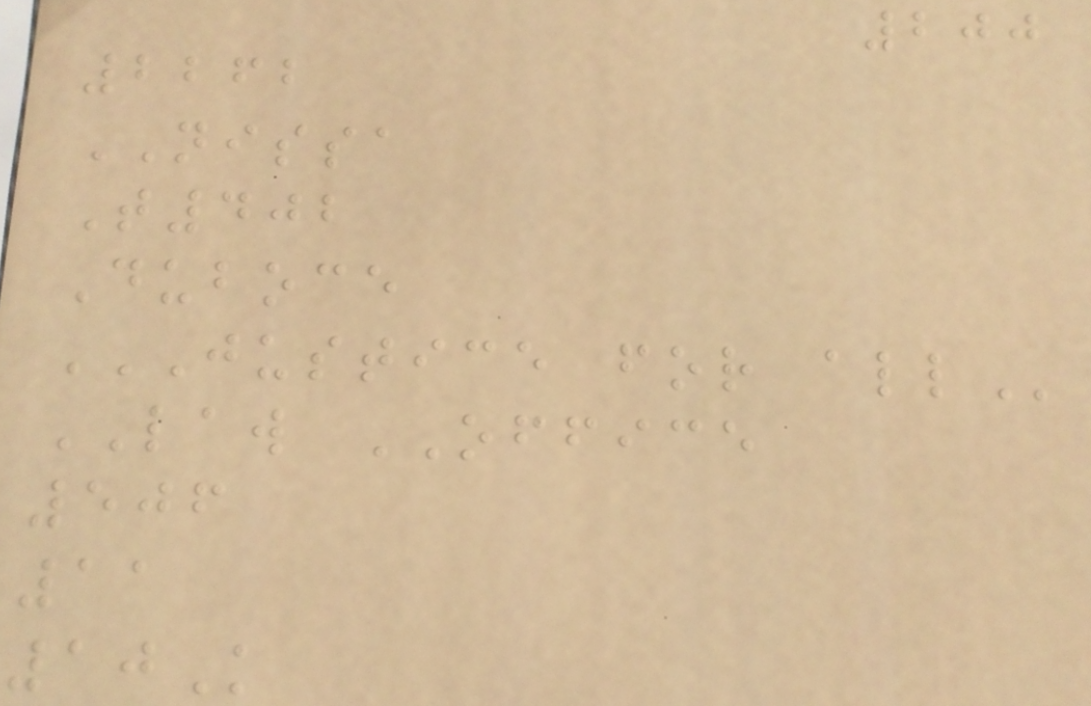200
2262
NISSA
T402
Duboce
JUSTICE FOR ALL
LAW OFFICE
506
11
10K
